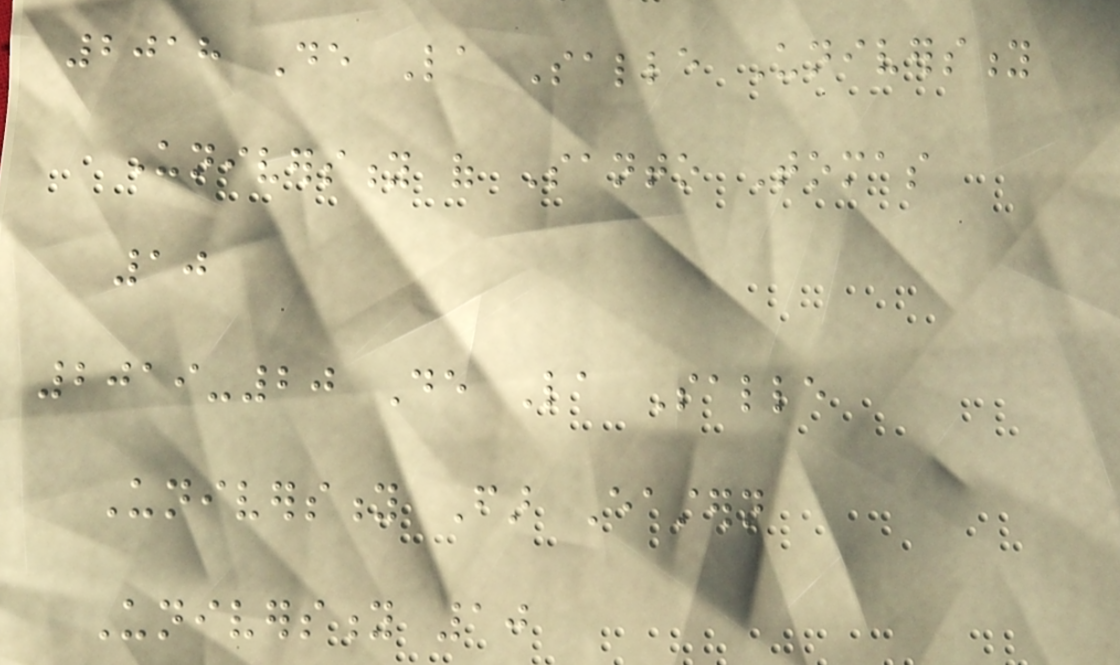2018 De La Salle University
University of Santo Tomas
10
2019-20 De La Salle
University Far Eastern
University 10
